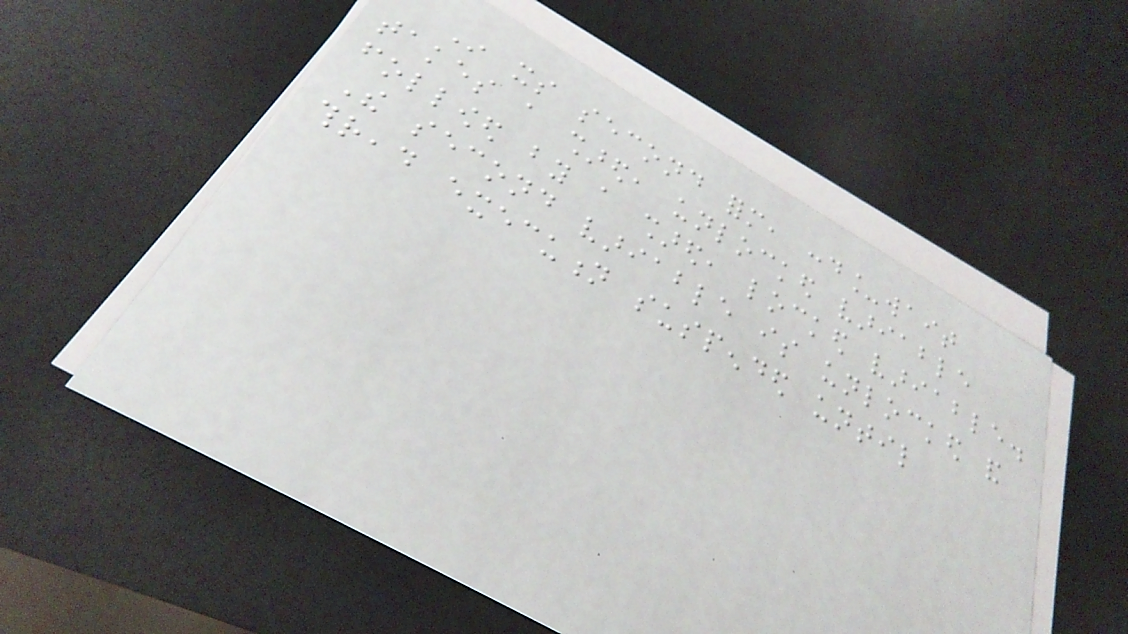In its second form, cond_wait
takes a shared, unlocked variable
followed by a shared, locked variable.
The second variable is unlocked and
thread execution suspended until
